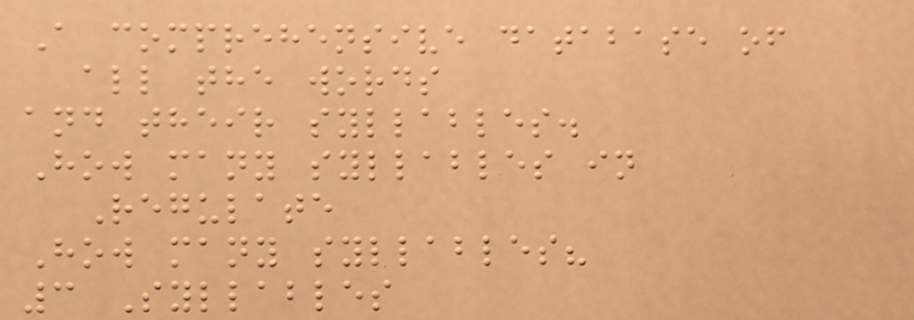A comprehensive database of
all the words
and their syllables.
How many syllables in
Regulate
How many syllables?
3 Syllables
